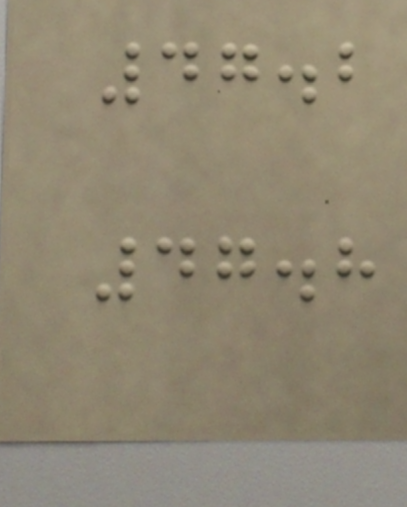47.2
47.8
